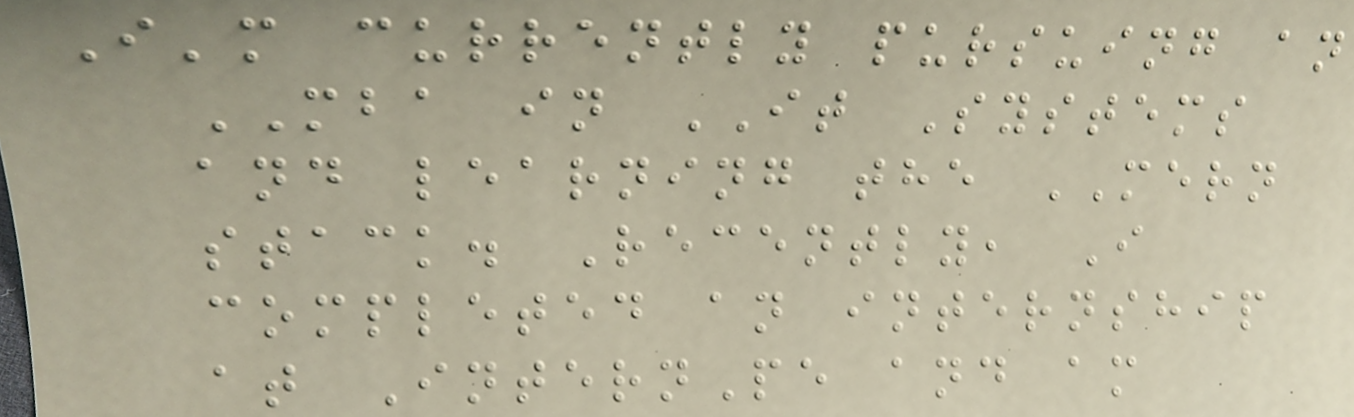I'm currently pursuing an
MBA in IT Systems
and learning the MERN
stack. Recently, I
completed an internship
at InternPe and am
